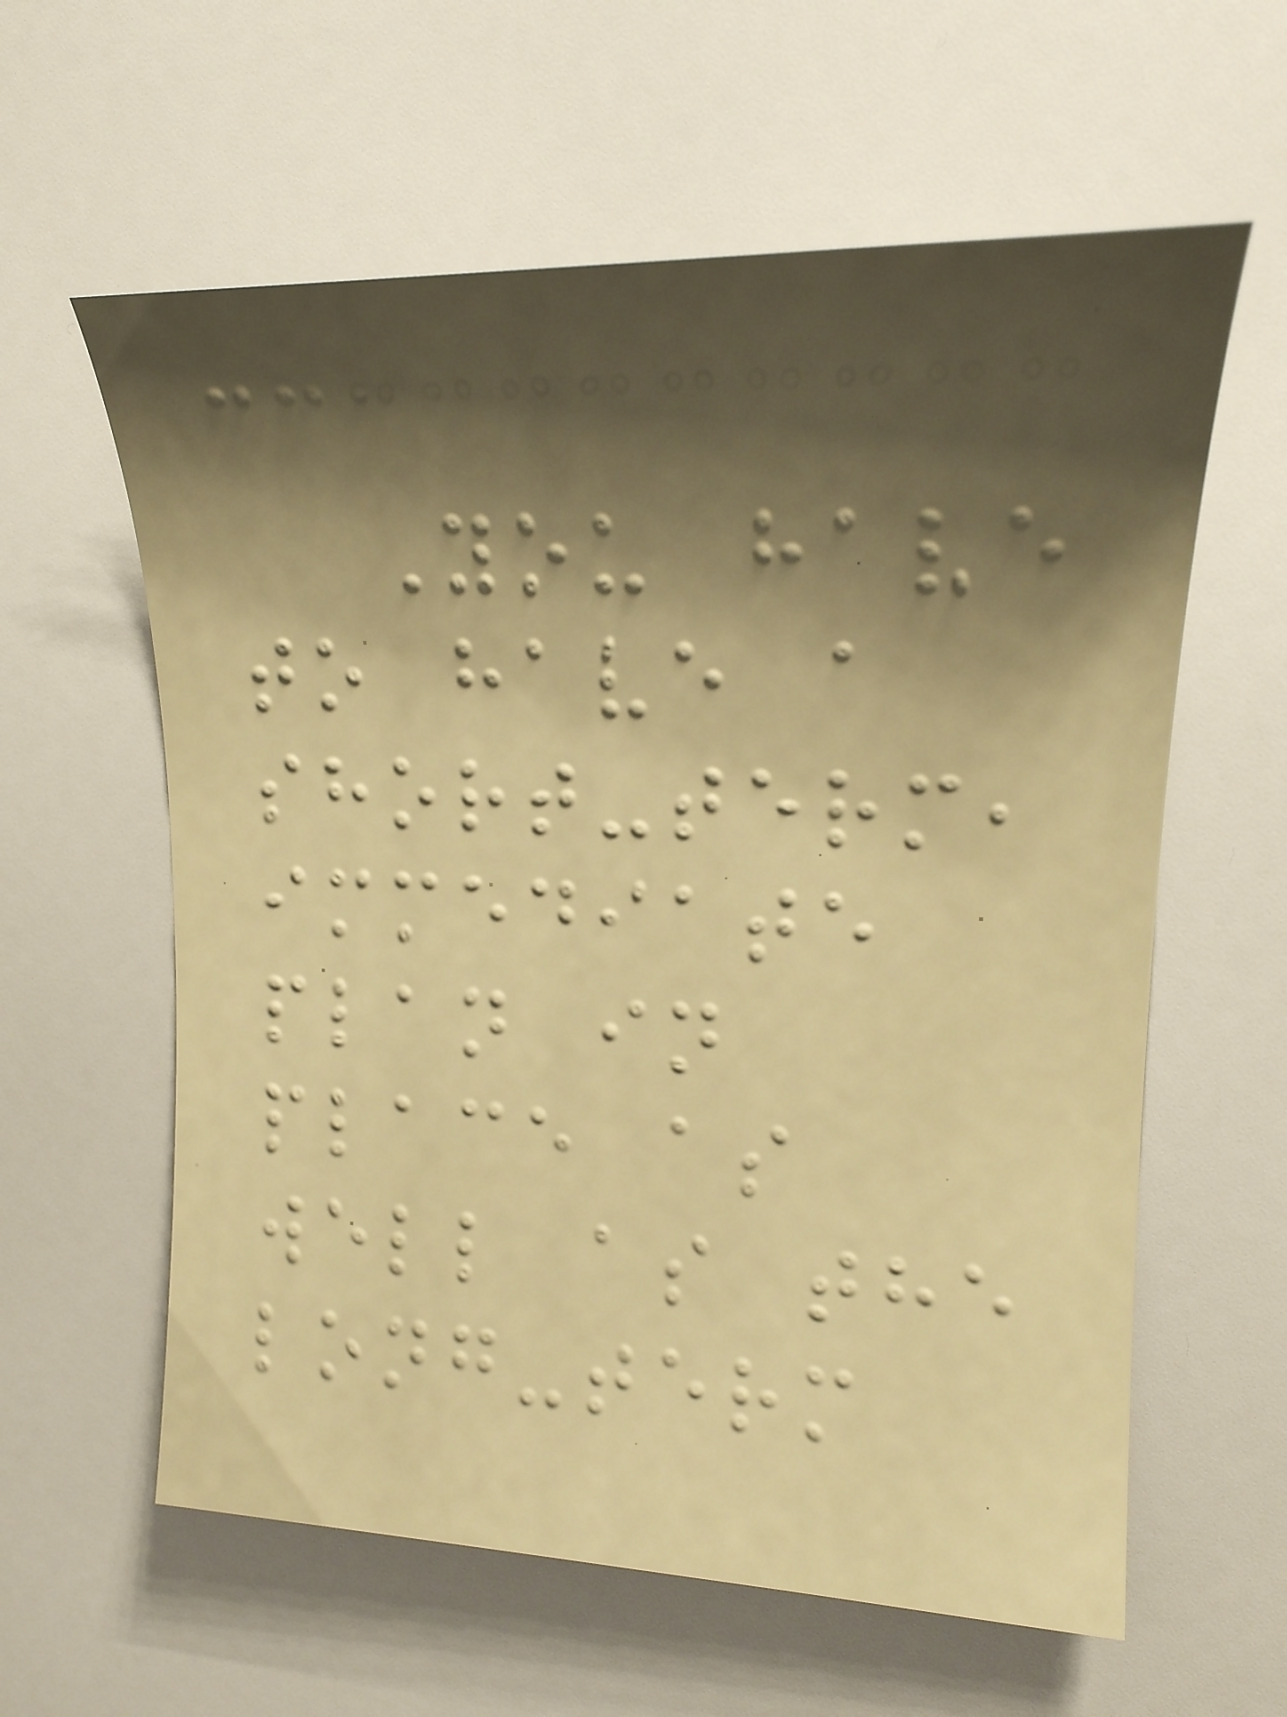You have
to have a
short-term,
immediate
plan in
place as
well as the
long-term
